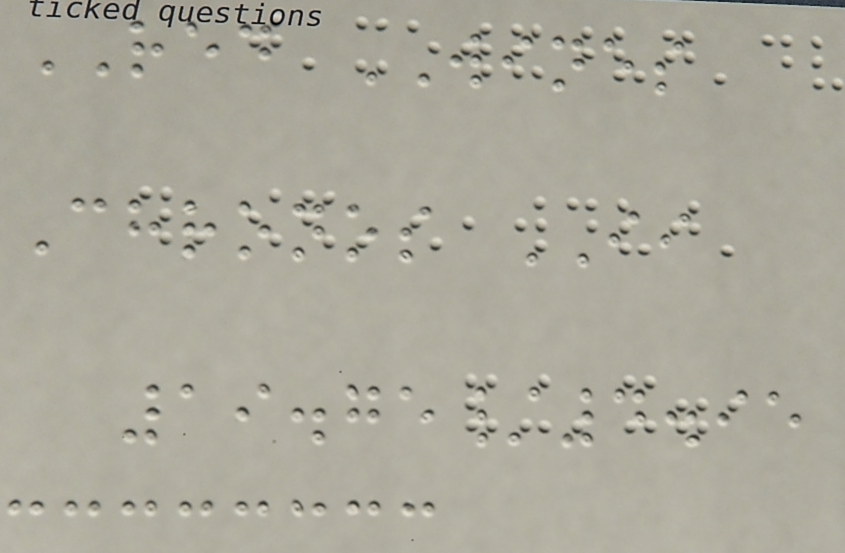RED WINES
Chronos II
19.75/4.95
